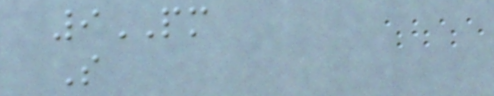9PM
S
